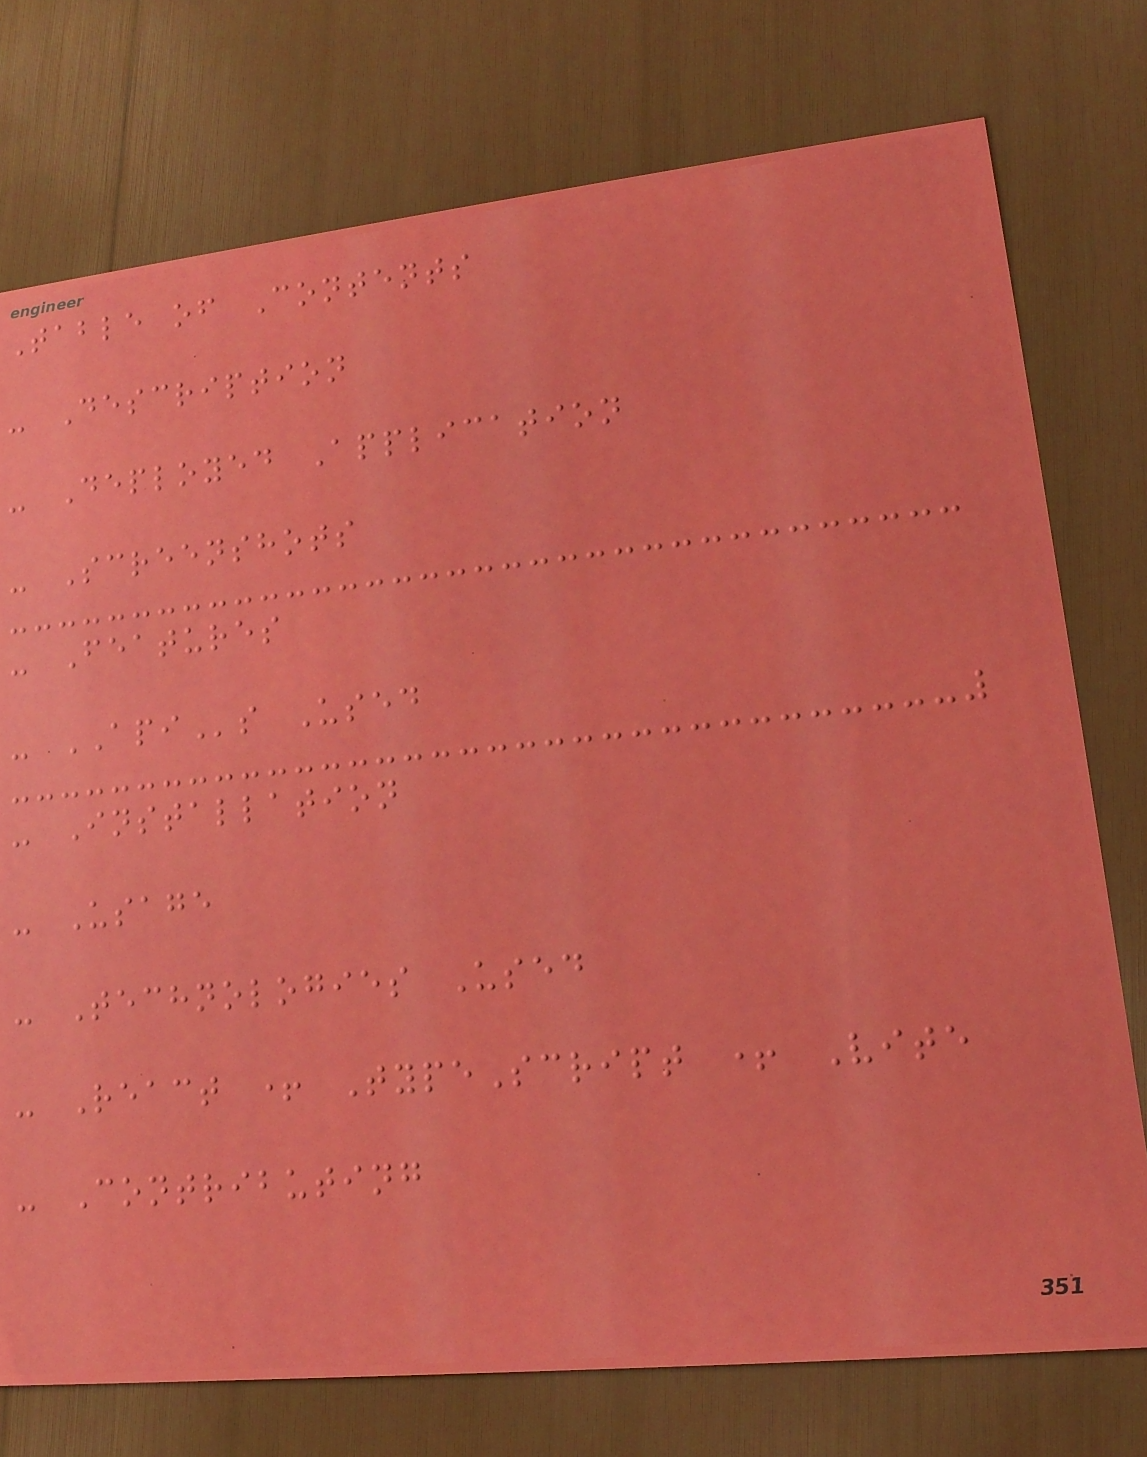Table of Contents
- Description
- Deployed Application
- Screenshots
- Features
- APIs Used
- Installation
- Usage
- Technologies Used
- React + TypeScript + Vite
- Contributing
